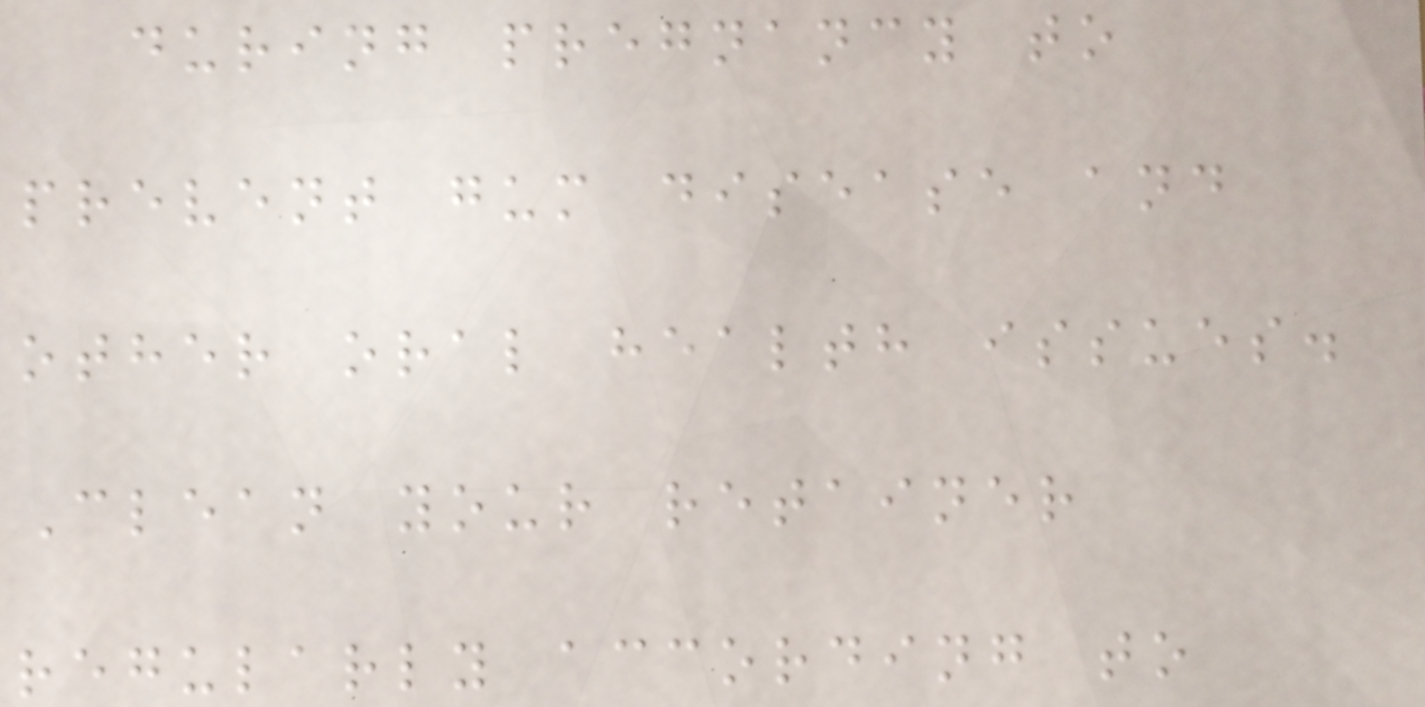during pregnancy to
prevent gum disease and
other oral health issues.
Clean your retainer
regularly according to
